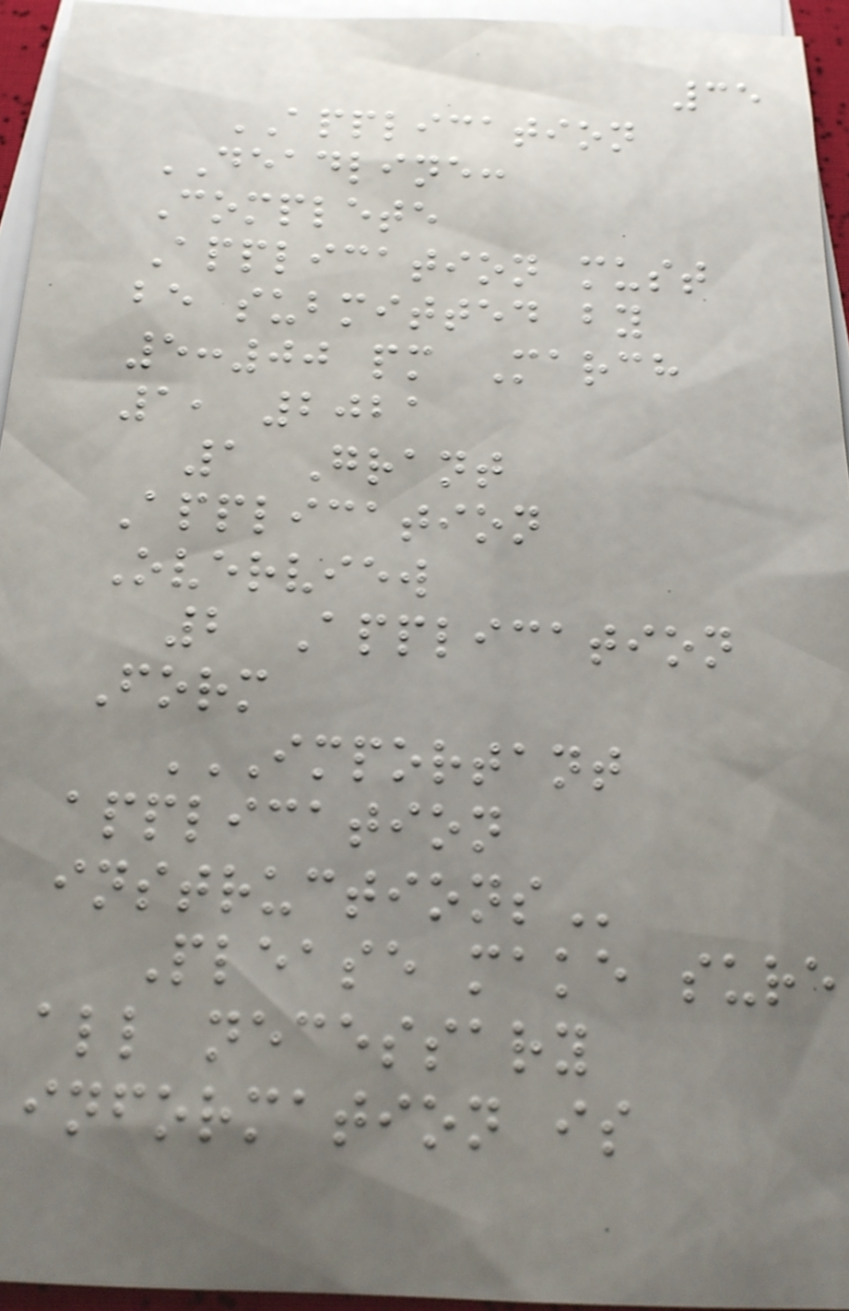35
APPLICATION
DEADLINE:
Complete
Application must
be submitted by
5:00 pm March
1, 2021
1 Grant
Application
Overview
2 Application
Form
IMPORTANT
APPLICATION
INSTRUCTIONS
Please make sure
all necessary
information is
